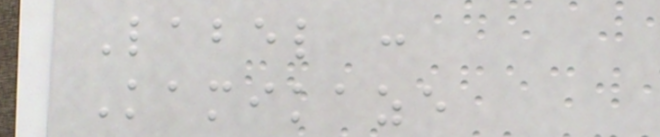Label :
Kamikaze
